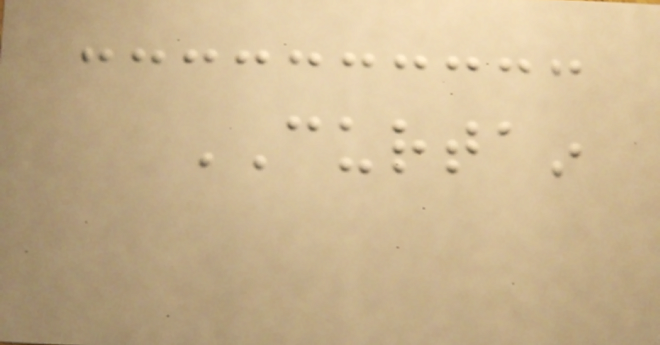CURTAIN
